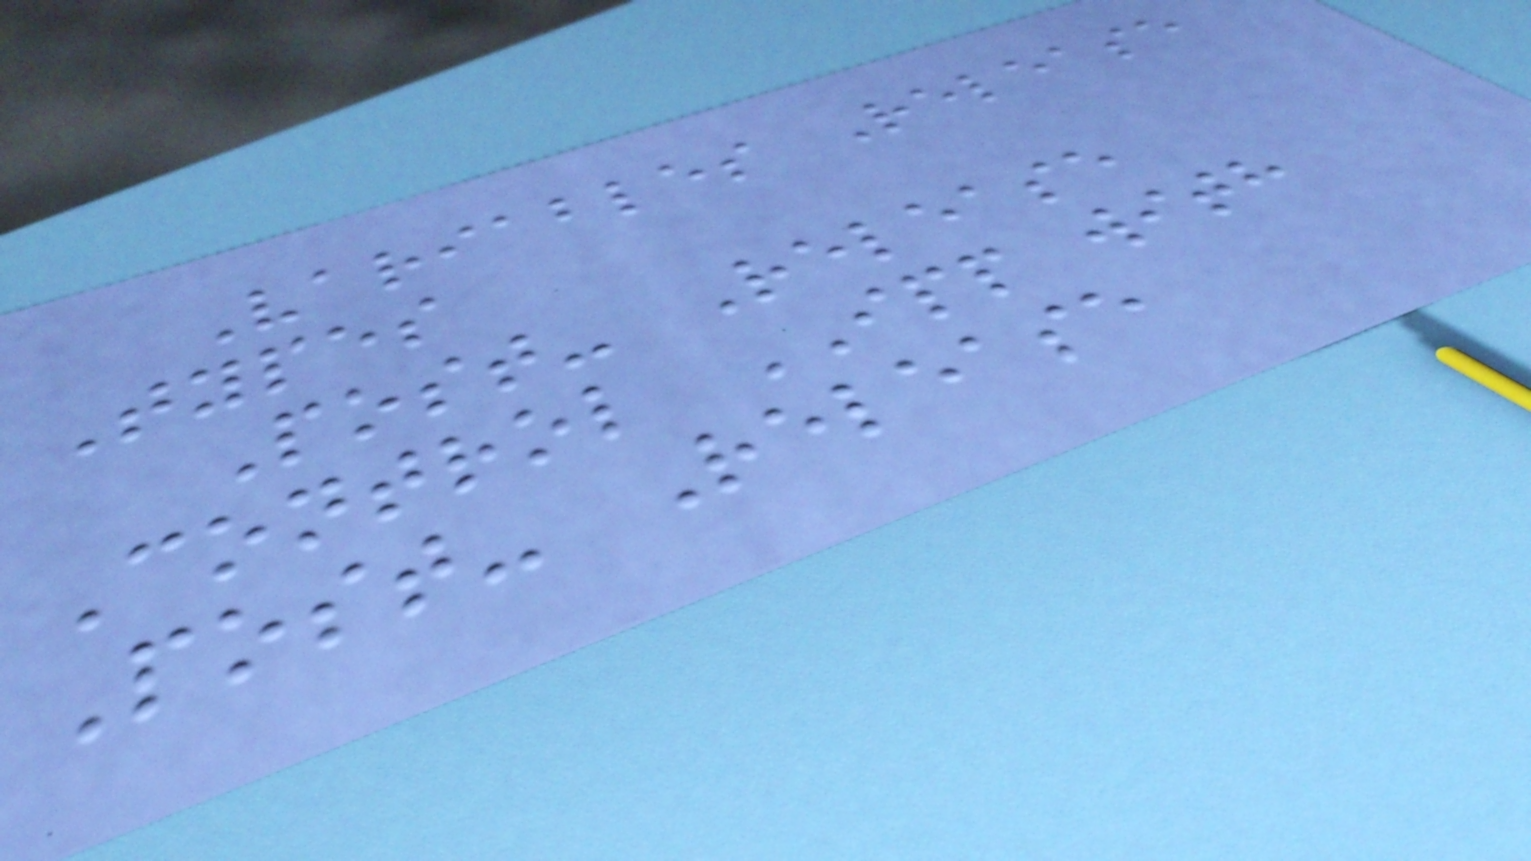Variables Release
Types
Post- Release
Control IPP with
Post- Release
